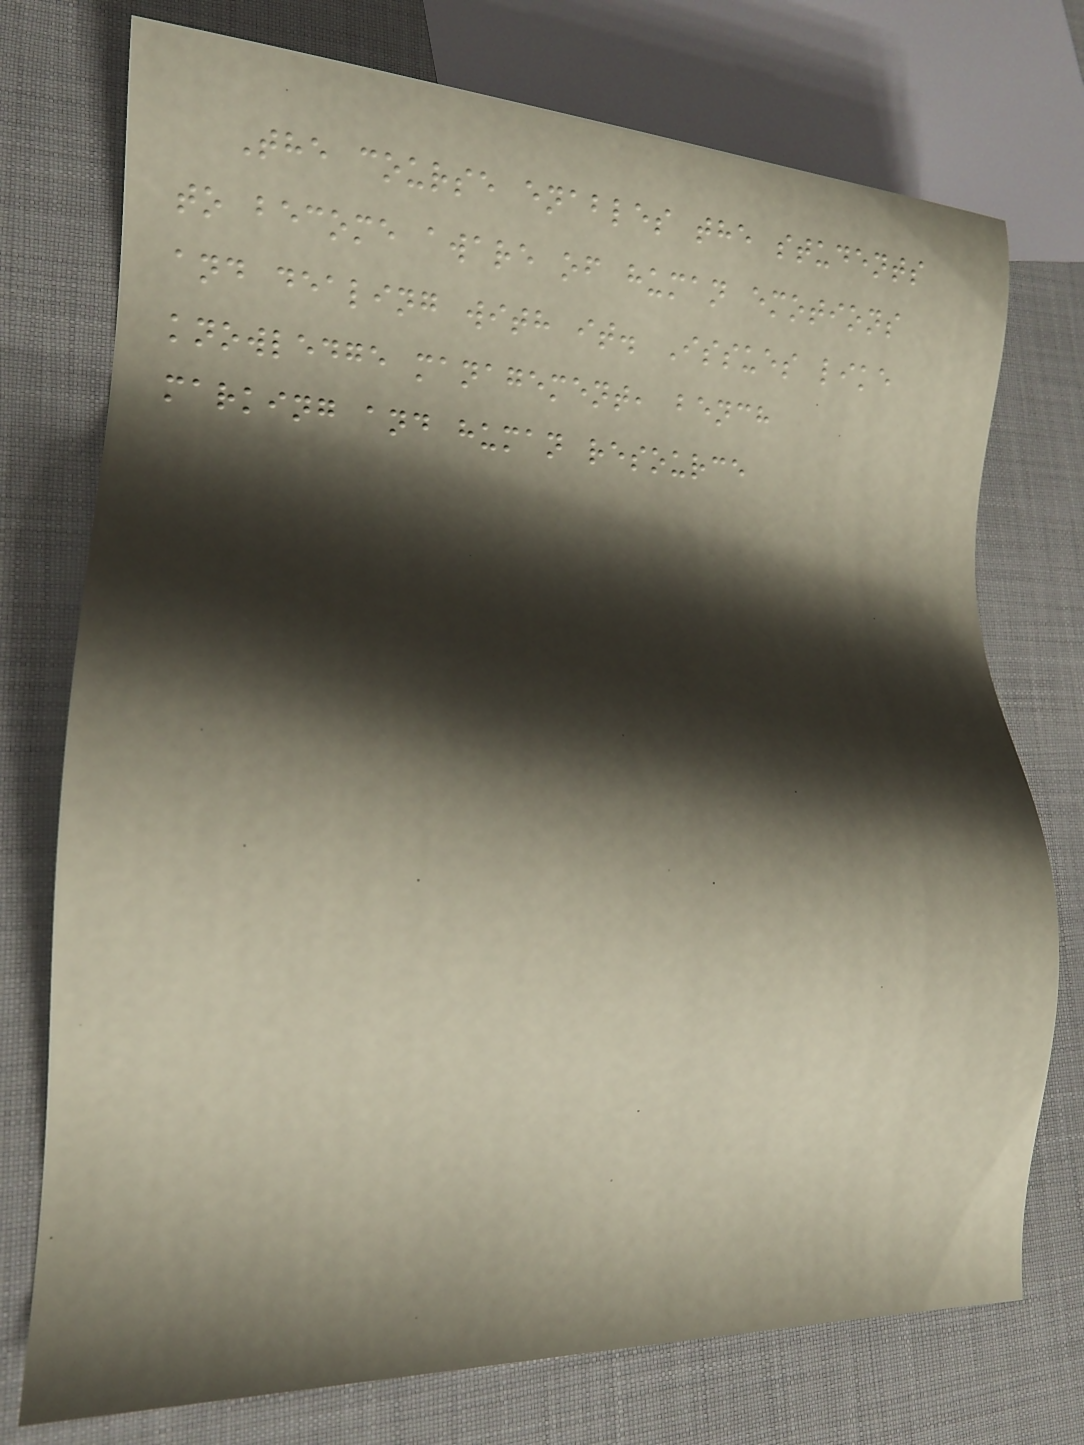The course enables the students
to become aware of human emotions
and dealing with it. Issues like
knowledge management, bench
marking and human resource
